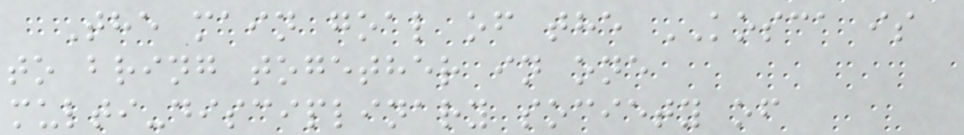The main goal of the KOSCA is
to bring together in one
multi-disciplinary society of
